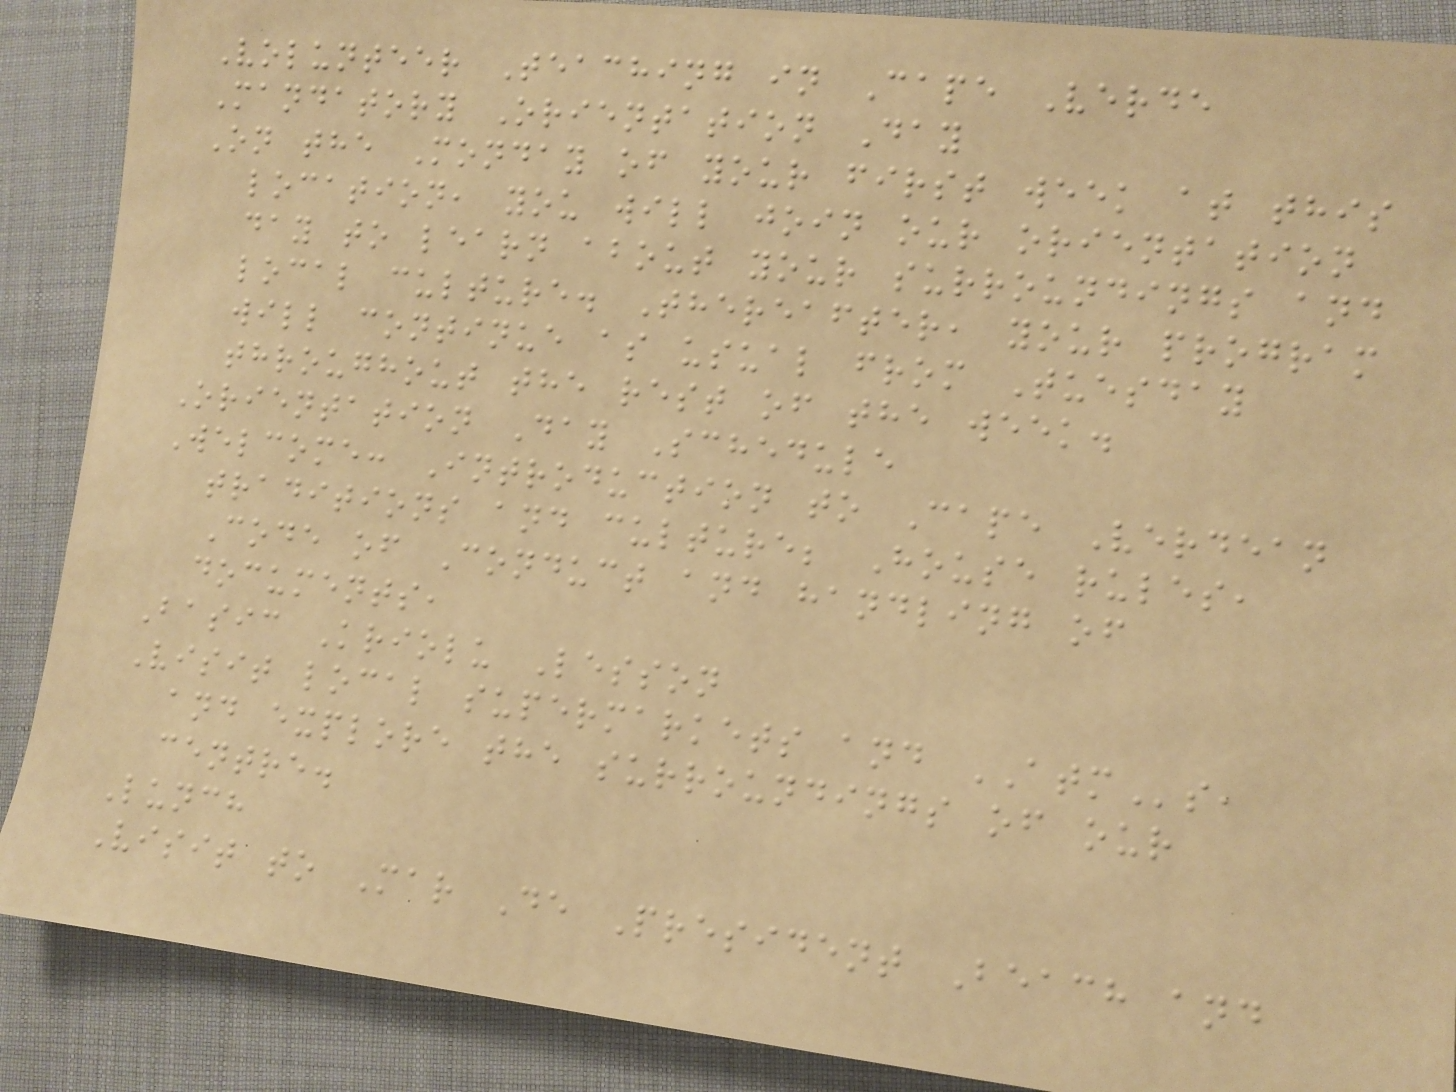Volunteer Teaching in Cape Verde
Mandatory Orientation Day
On the Monday of your first week at this
location, you will join our orientation
day to learn about your surroundings and
local culture. Thereafter, your program
will continue as usual from Tuesday
throughout the rest of the week.
Orientation Day Schedule
Welcome: Introduction to Cape Verdean
traditions and culture; House rules,
Code of Conduct and handling of
documents,
Basic Kriolu Lesson
Visit local supermarkets and ATMs,
and explore the surroundings of our
centre.
Lunch
Visit to Mar De President Beach and
